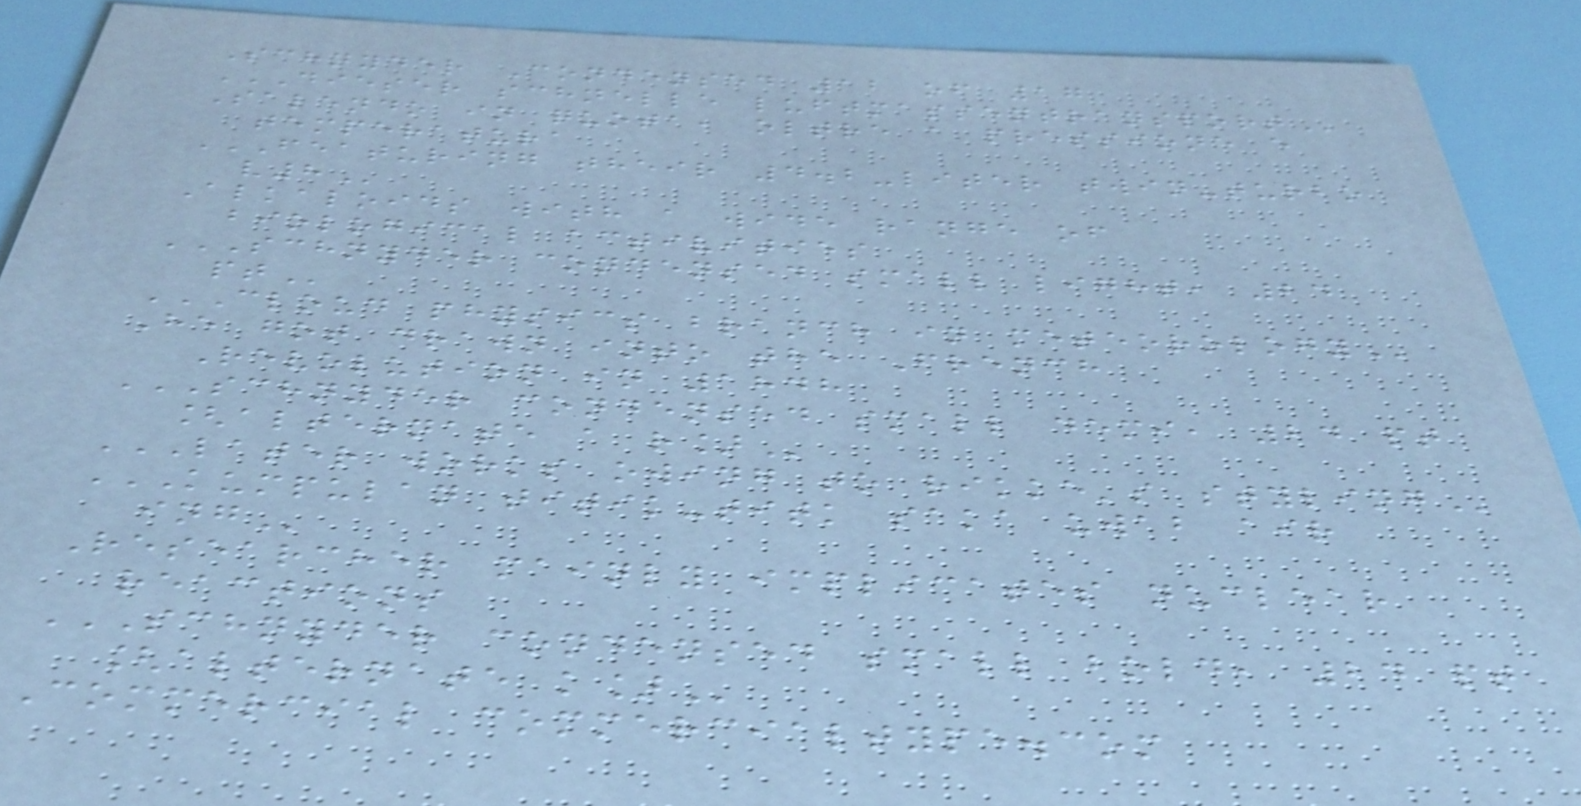Schnyder Condensed 12 of 17
DIESER SCHNELLE LUFTMASSENTRANSPORT
Salendo in quota, oltre a pressione e
temperatura
FEATURING THEIR 4.2-LITER TWIN-TURBO
V8
Alkaloids with a wide range of
biological activities
SCHNYDER CONDENSED SMALL LIGHT, 24
PT
CLOUD PHYSICS BRANCH IN METEOROLOGY
He got drawn into the French
Revolution in 1848
SCHNYDER CONDENSED SMALL DEMI, 24 PT
[ALTERNATE A R]
LATER WORKS OWING TO RIKKE'S STYLING
KUMPULAN TITIK-TITK SAKA UWAB AIR
ING
Researcher mainly implicates nuclear
reactions
SCHNYDER CONDENSED SMALL BOLD, 24 PT
[ALTERNATE K]
Commercial commercialtype.com
